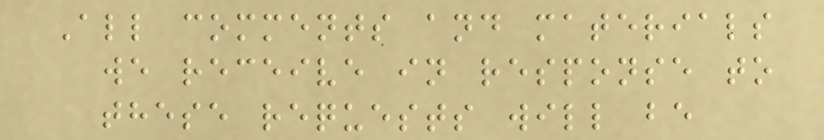All comments and materials
we receive in response to
these requests will be
